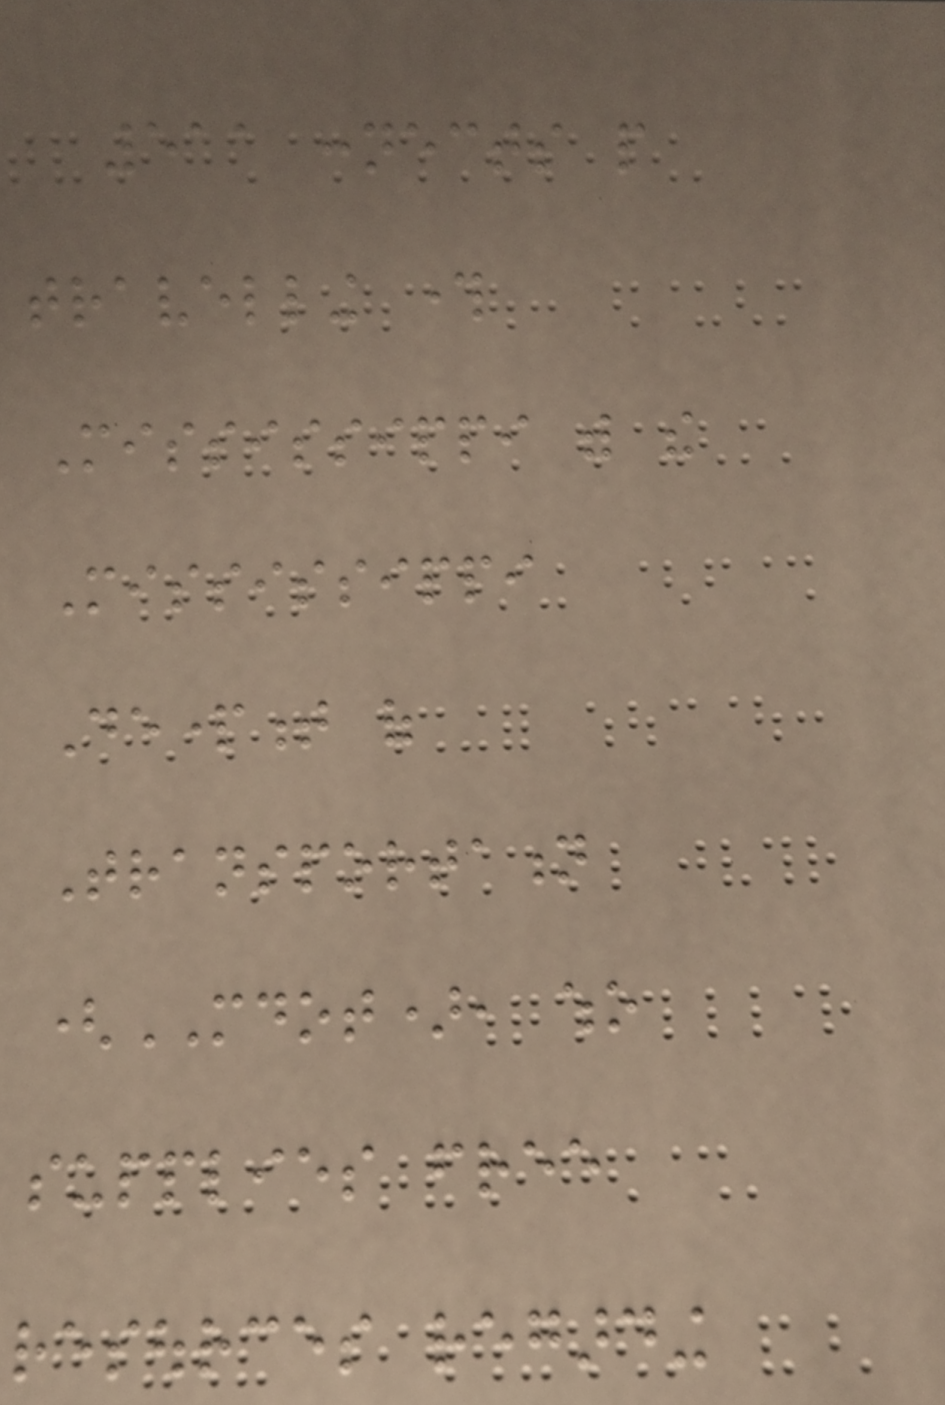511 connects people
travelling through
Mississippi with the
Mississippi
Department of
Transportation
(MDOT), who
supplies free
resources regarding
